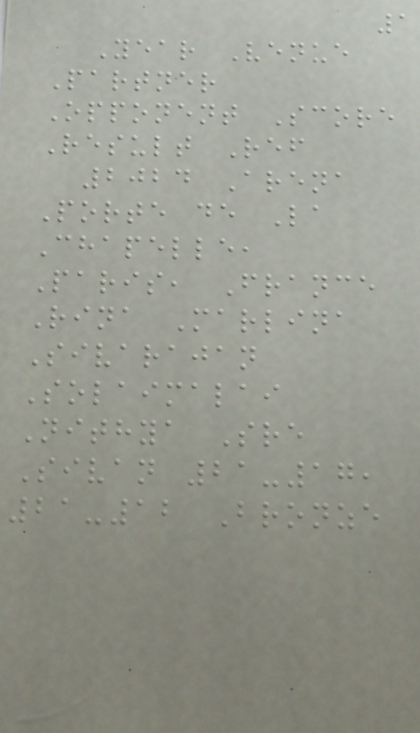1
Year Venue
Partner
Opponent Score
Result Ref
2024 Arena
Porte de La
Chapelle,
Paris, France
Rina Marlina
Sivarajan
Solaimalai
Nithya Sre
Sivan 21-17,
21-12 Bronze
